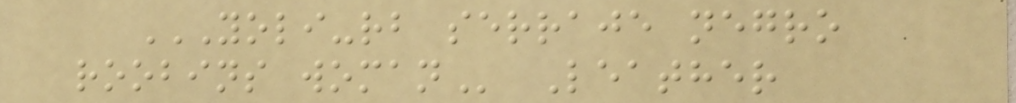YOLI-RB SERRAJE NEGRO
ROOBINS WOMAN Leather
